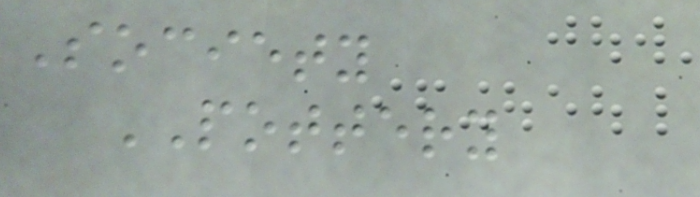Society
POTTERY
